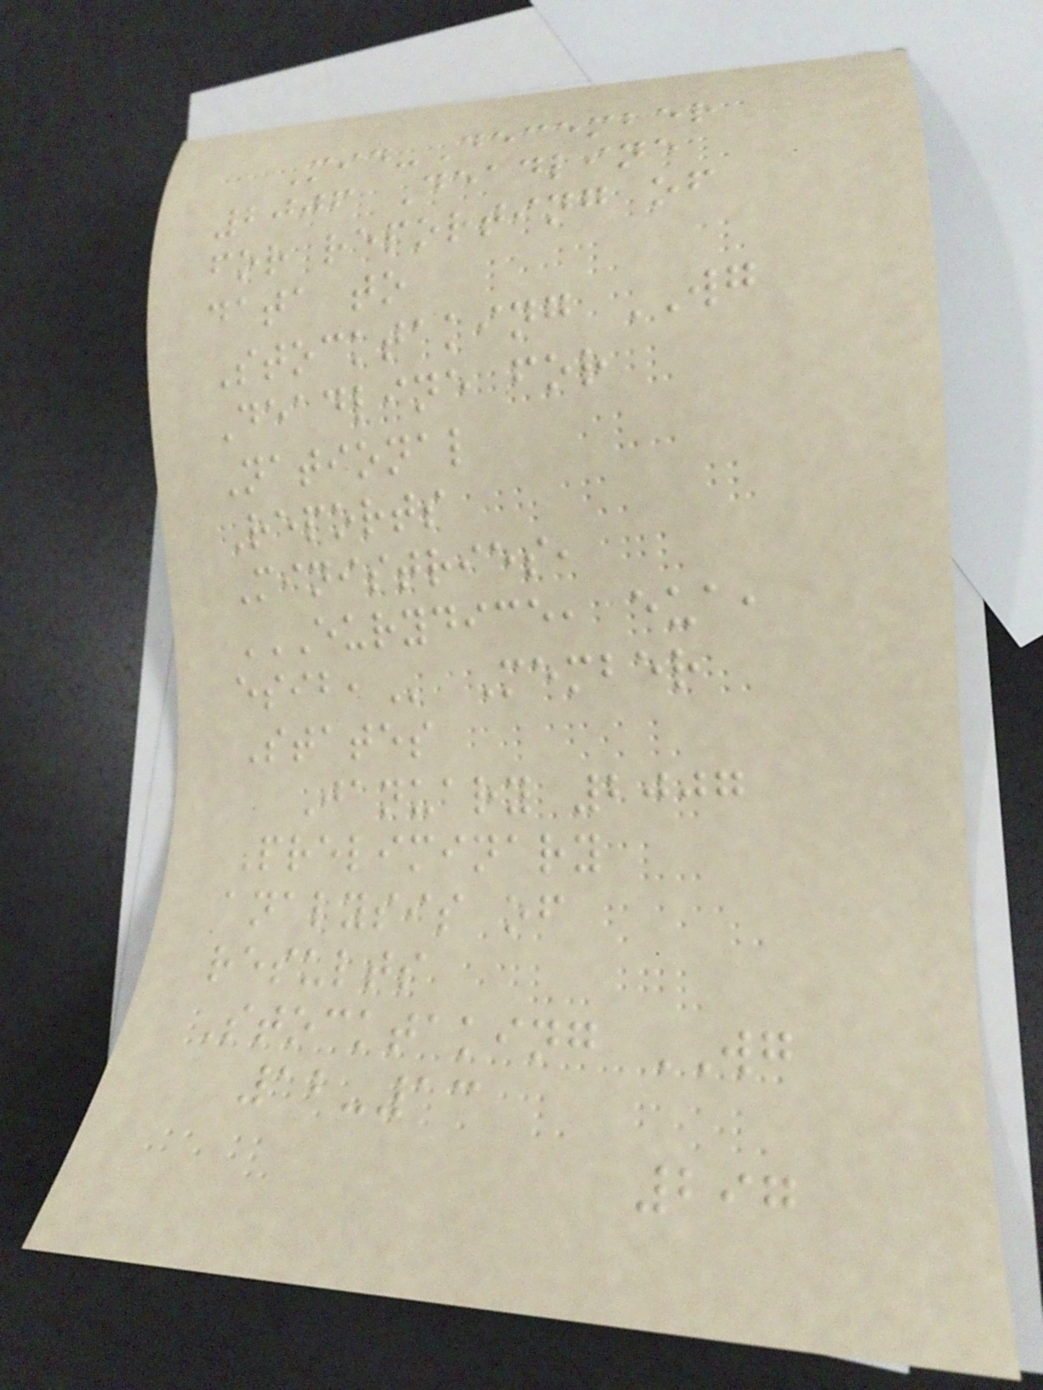Mid-December
2006 Deadline
for reporting of
data to
Stocktaking WG
Deadline for
National
Reports
Ministries,
EURYDICE, EUA,
ESIB, Member
States
January 2007
Preliminary
analysis of
results
Stocktaking WG
12-13
297
